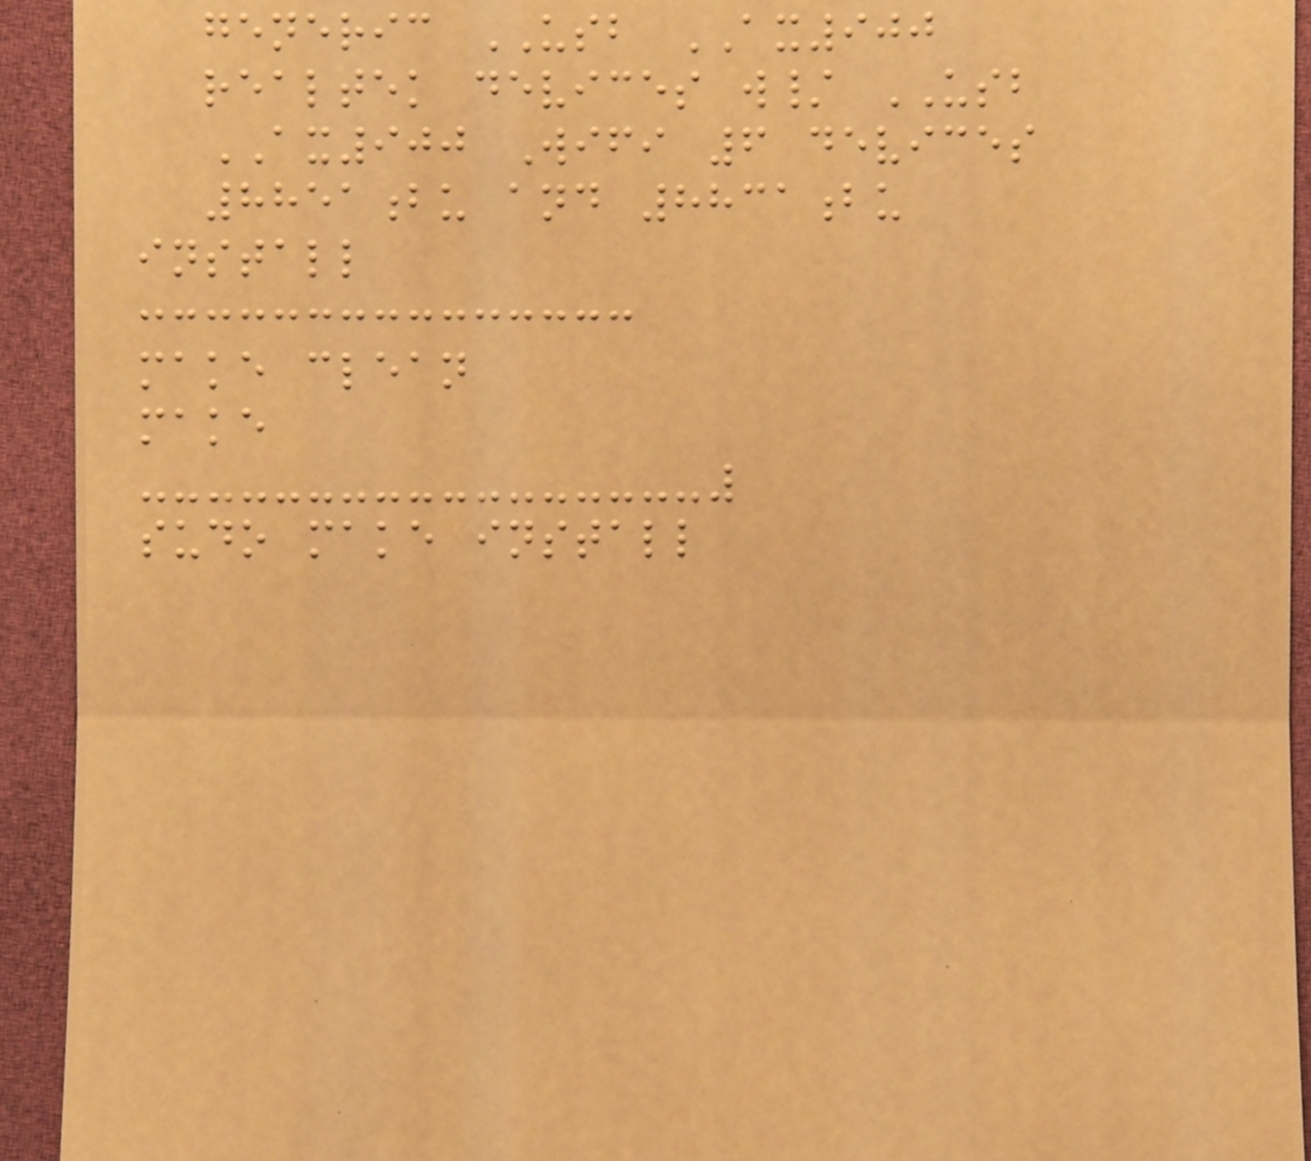generic USB AX900
realtek devices w/ USB
AX900 Wifi 6 devices
8851bu and 8831bu
install
make clean
make
sudo make install
